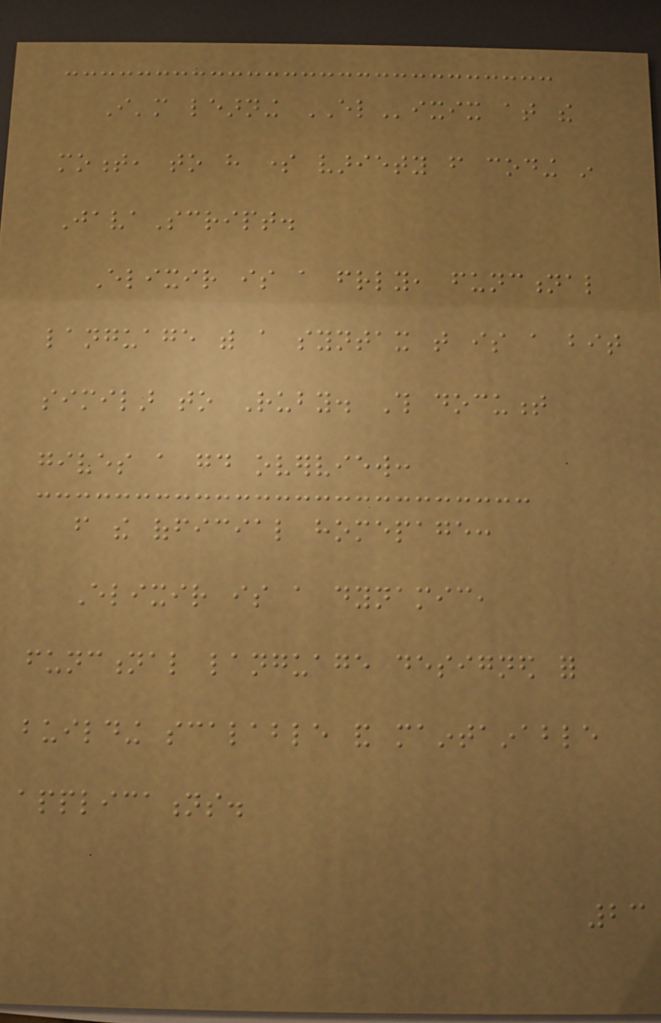I'm learning ELixix at the
moment, to have some variety from coding in
JavaScript.
Elixir is a friendly, functional
language with a syntax that is a bit
similar to Ruby. This document
gives a good overview:
from the official homepage:
Elixir is a dynamic,
functional language designed for
building scalable and maintainable
applications.
23
